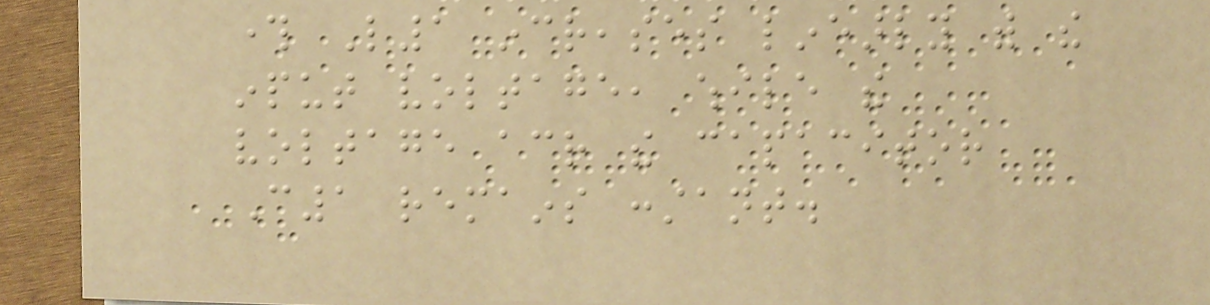through L1 increases linearly with the
input voltage, while the
voltage across the capacitor
C1 remains constant.
